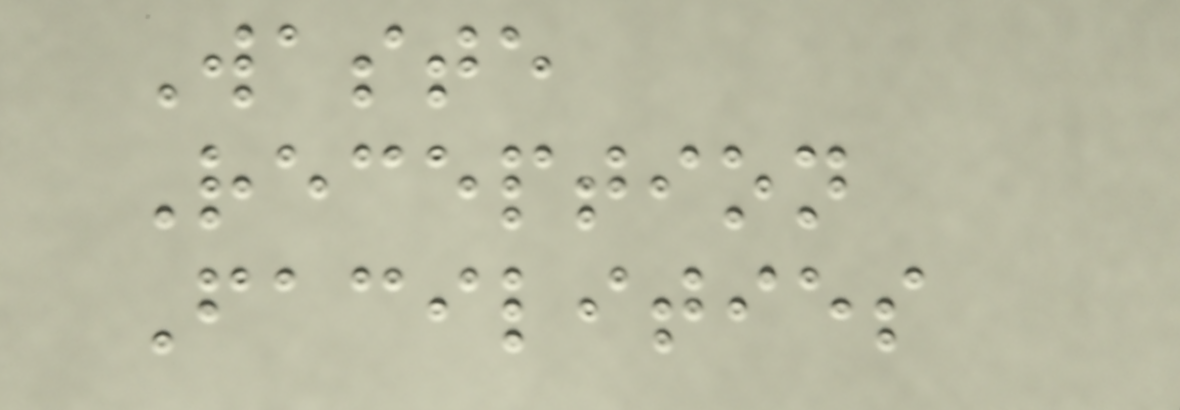Waste
Reception
Facilities
